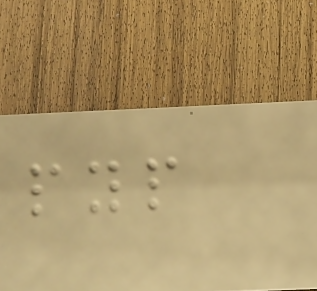pyp
